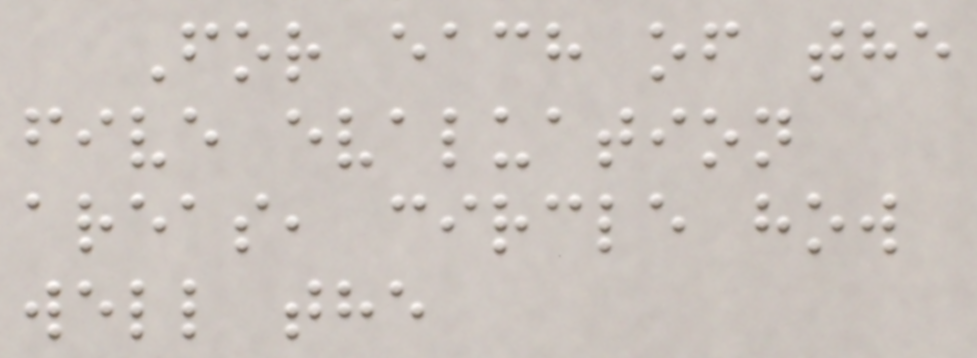For each of the
five evaluation
areas, circle how
well the
